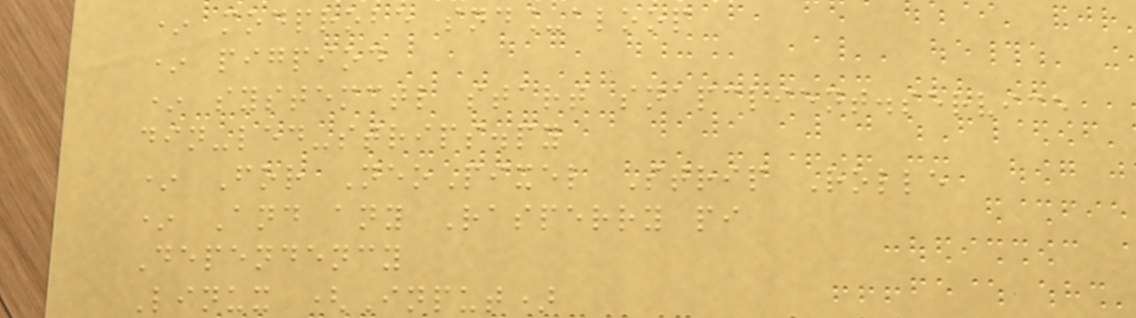* modprobe snd_aloop
* pigpiod
* systemctl start snapclient.service
din-led-strips.py
* For NeoPixel Strip Rolle
* And any Rasperry pi
Dependency
Linux (Input)
